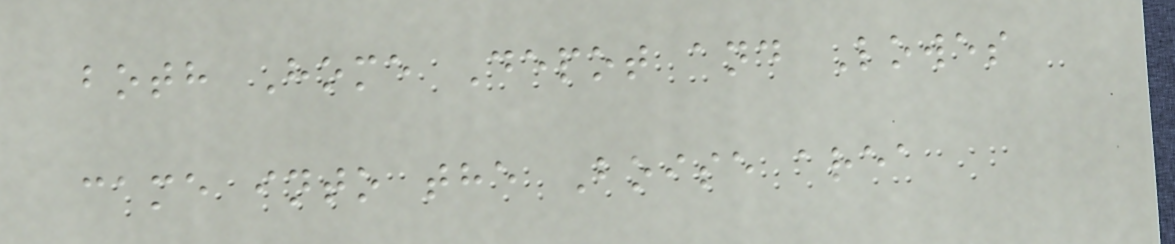both Home Depot and Lowes
came into the Boise area
